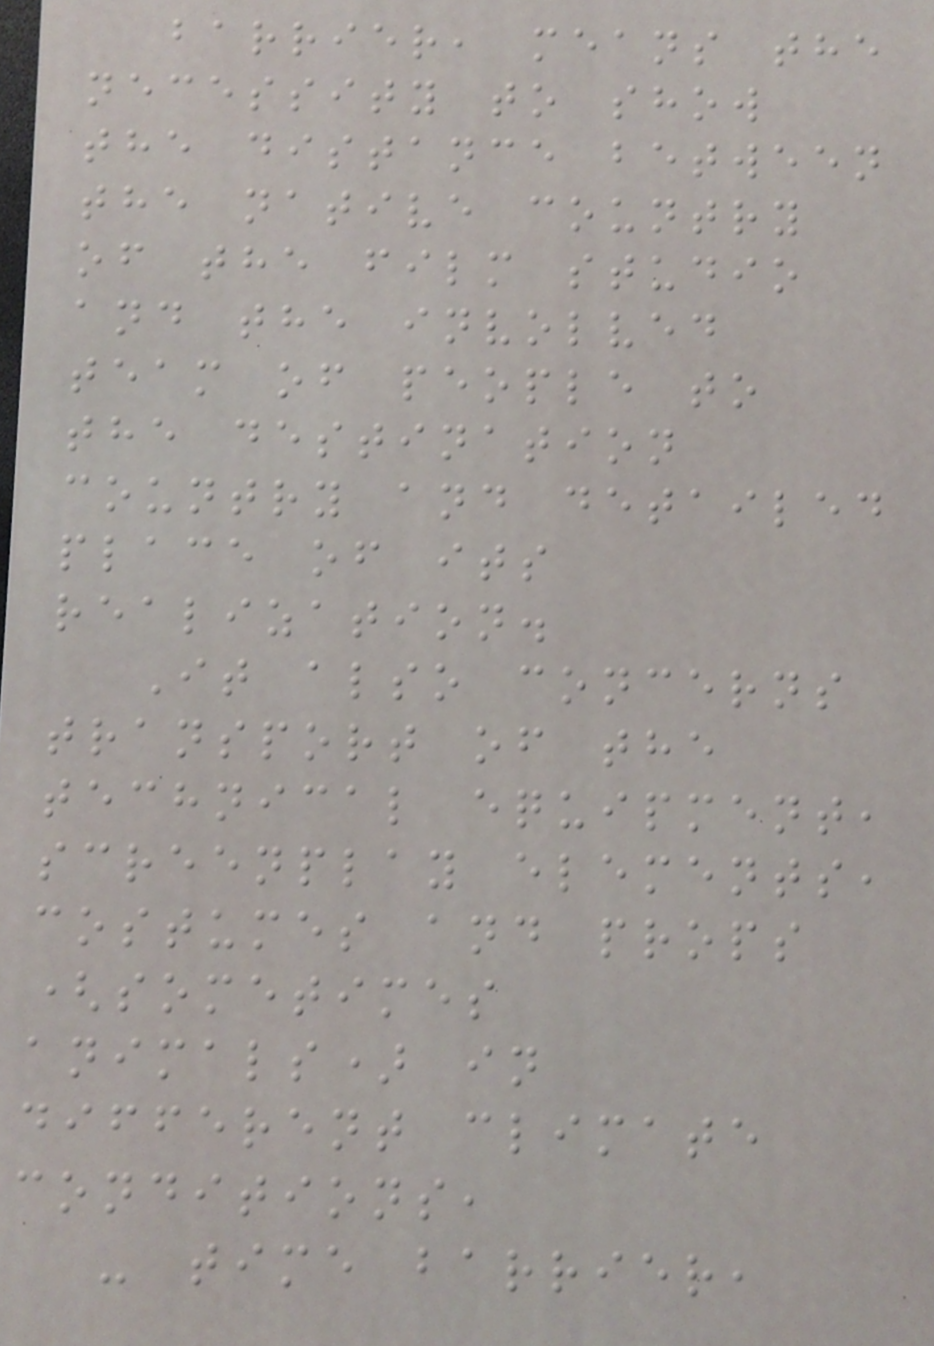barrier, means the
necessity to show
the distance between
the native country
of the film studio
and the involved
team of people to
the destination
country and detailed
place of its
realization.
It also concerns
transport of the
technical equipment,
screenplay elements,
costumes and props
(sometimes
animals) in
different climate
conditions,
- time barrier,
